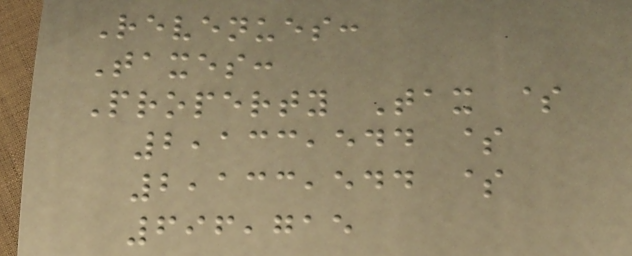Revenues:
Taxes:
Property Tax $
2,133,544 $
2,133,544 $
696,715
